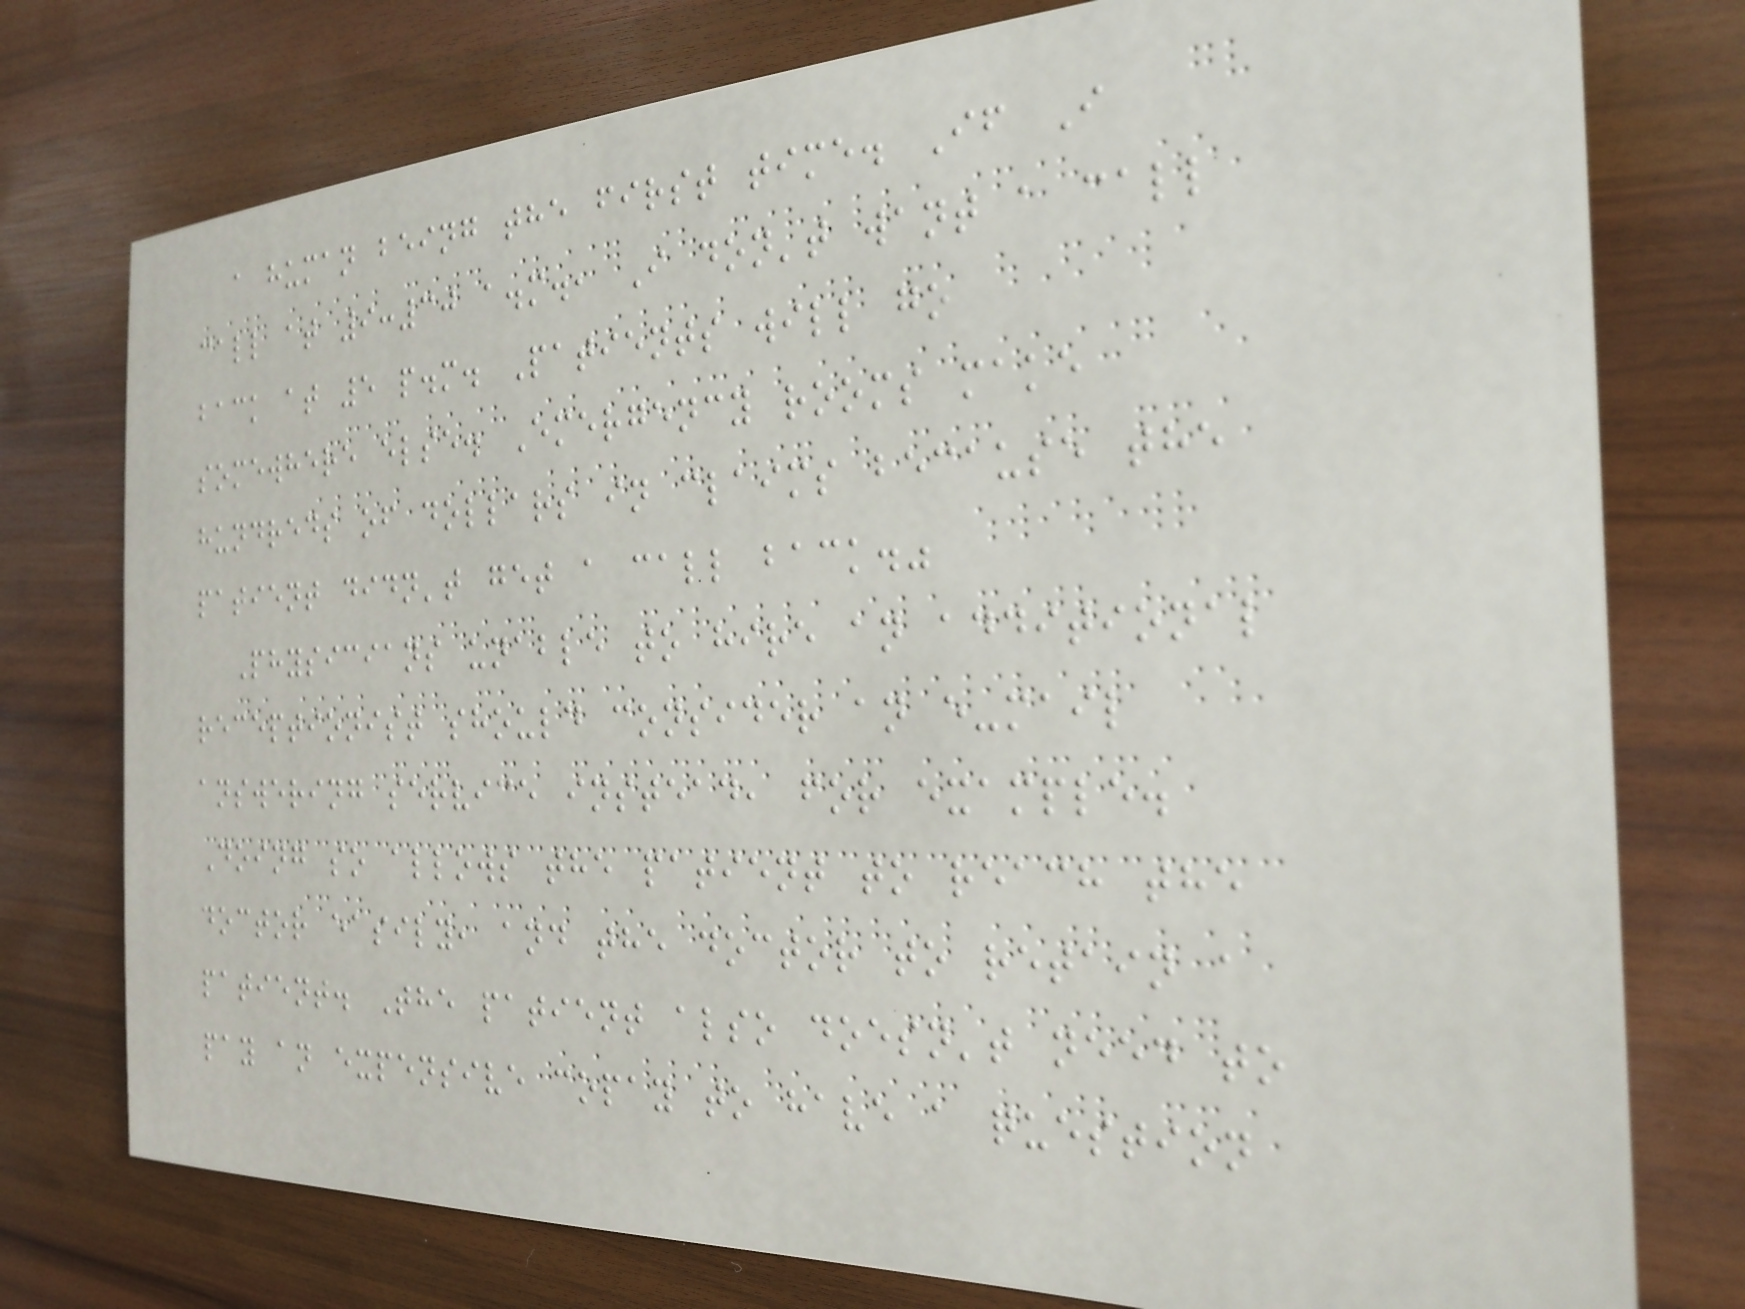a human being the first time. If I
call at 9:30 a.m., I don't want a call
back at 5 p.m. Patients will go
somewhere else. Emergency rooms make
hundreds of dollars in claims because the
patient didn't get a call back."
Physicians unable to hire an additional
receptionist should consider an e-mail
answering service instead, for example.
Doing so allows the patient to reach the
doctor easily, and the doctor to retain a
patient. The patient also doesn't need to
pay an expensive copay to have a question
